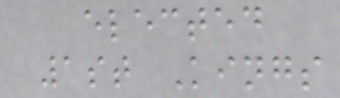elected
1st Kings
